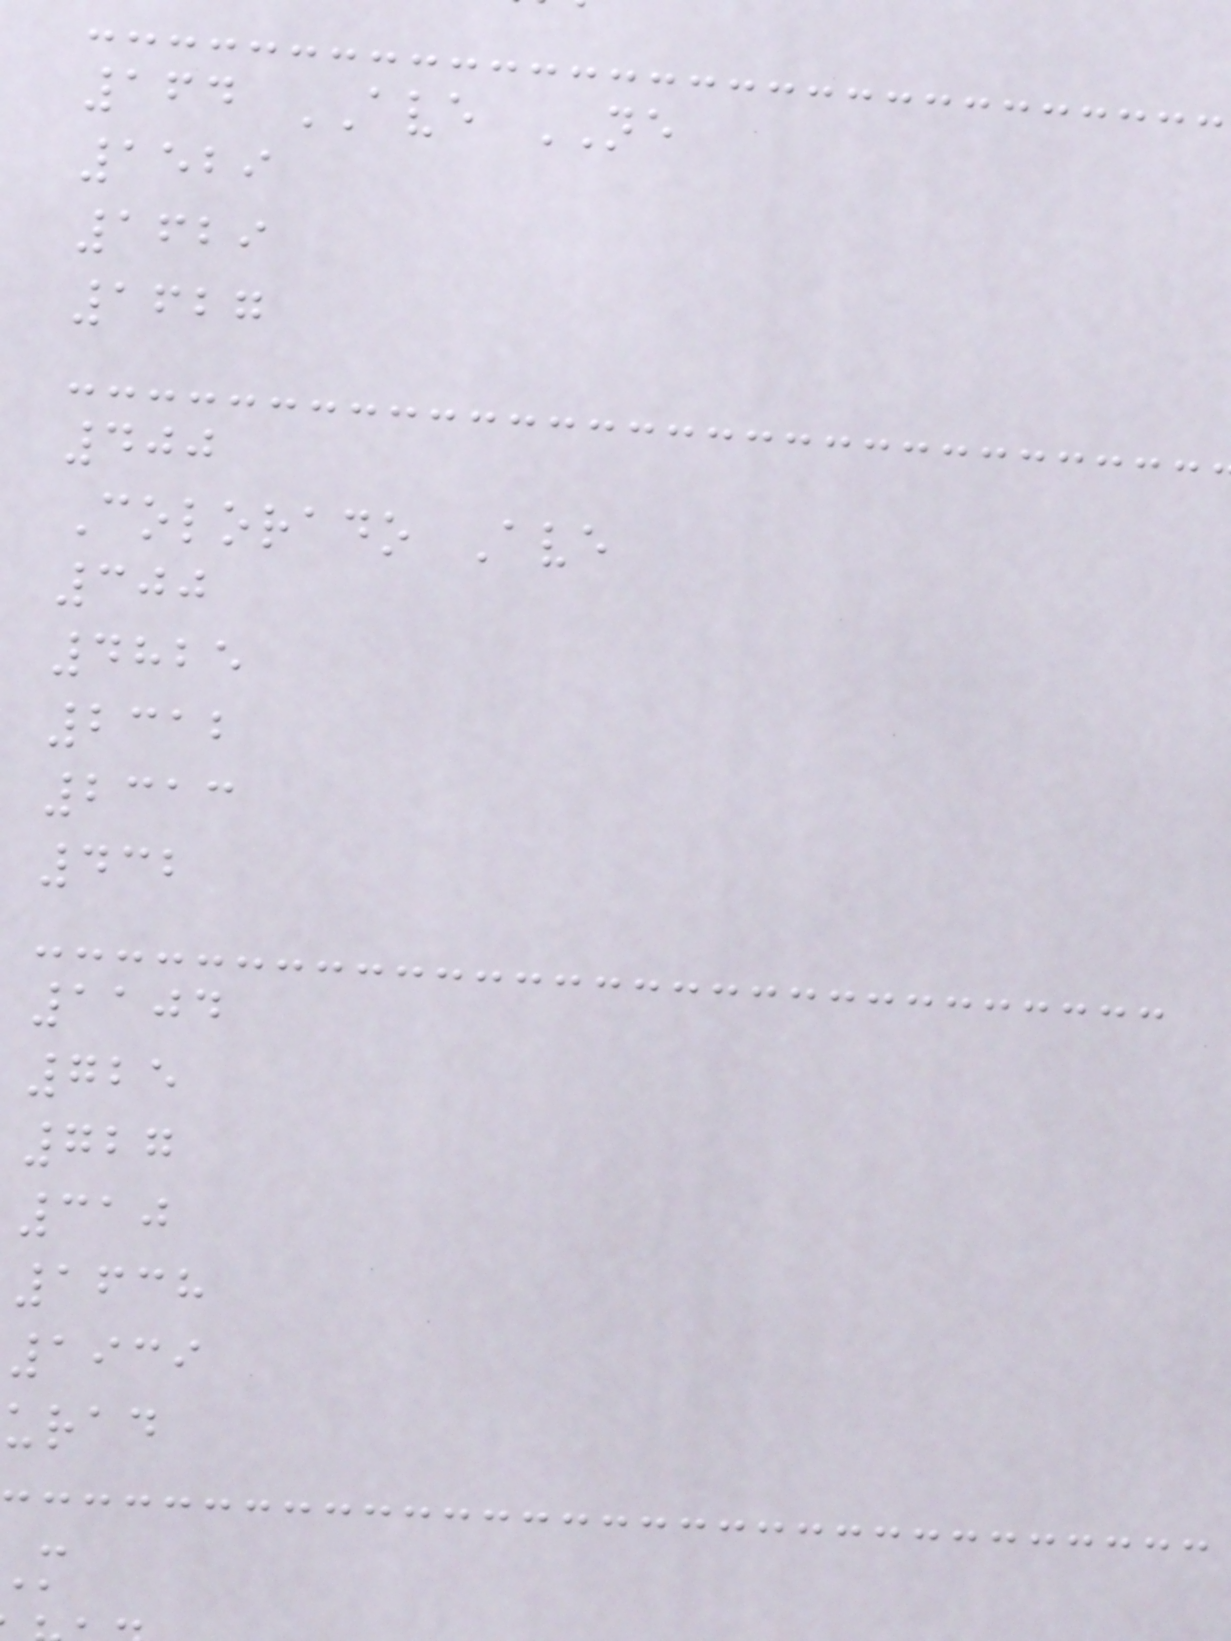164 AVE NE
1529
1629
1627
400
Colorado Ave
300
4825
2312
2313
432
1104
725
727
310
1638
1939
urad
